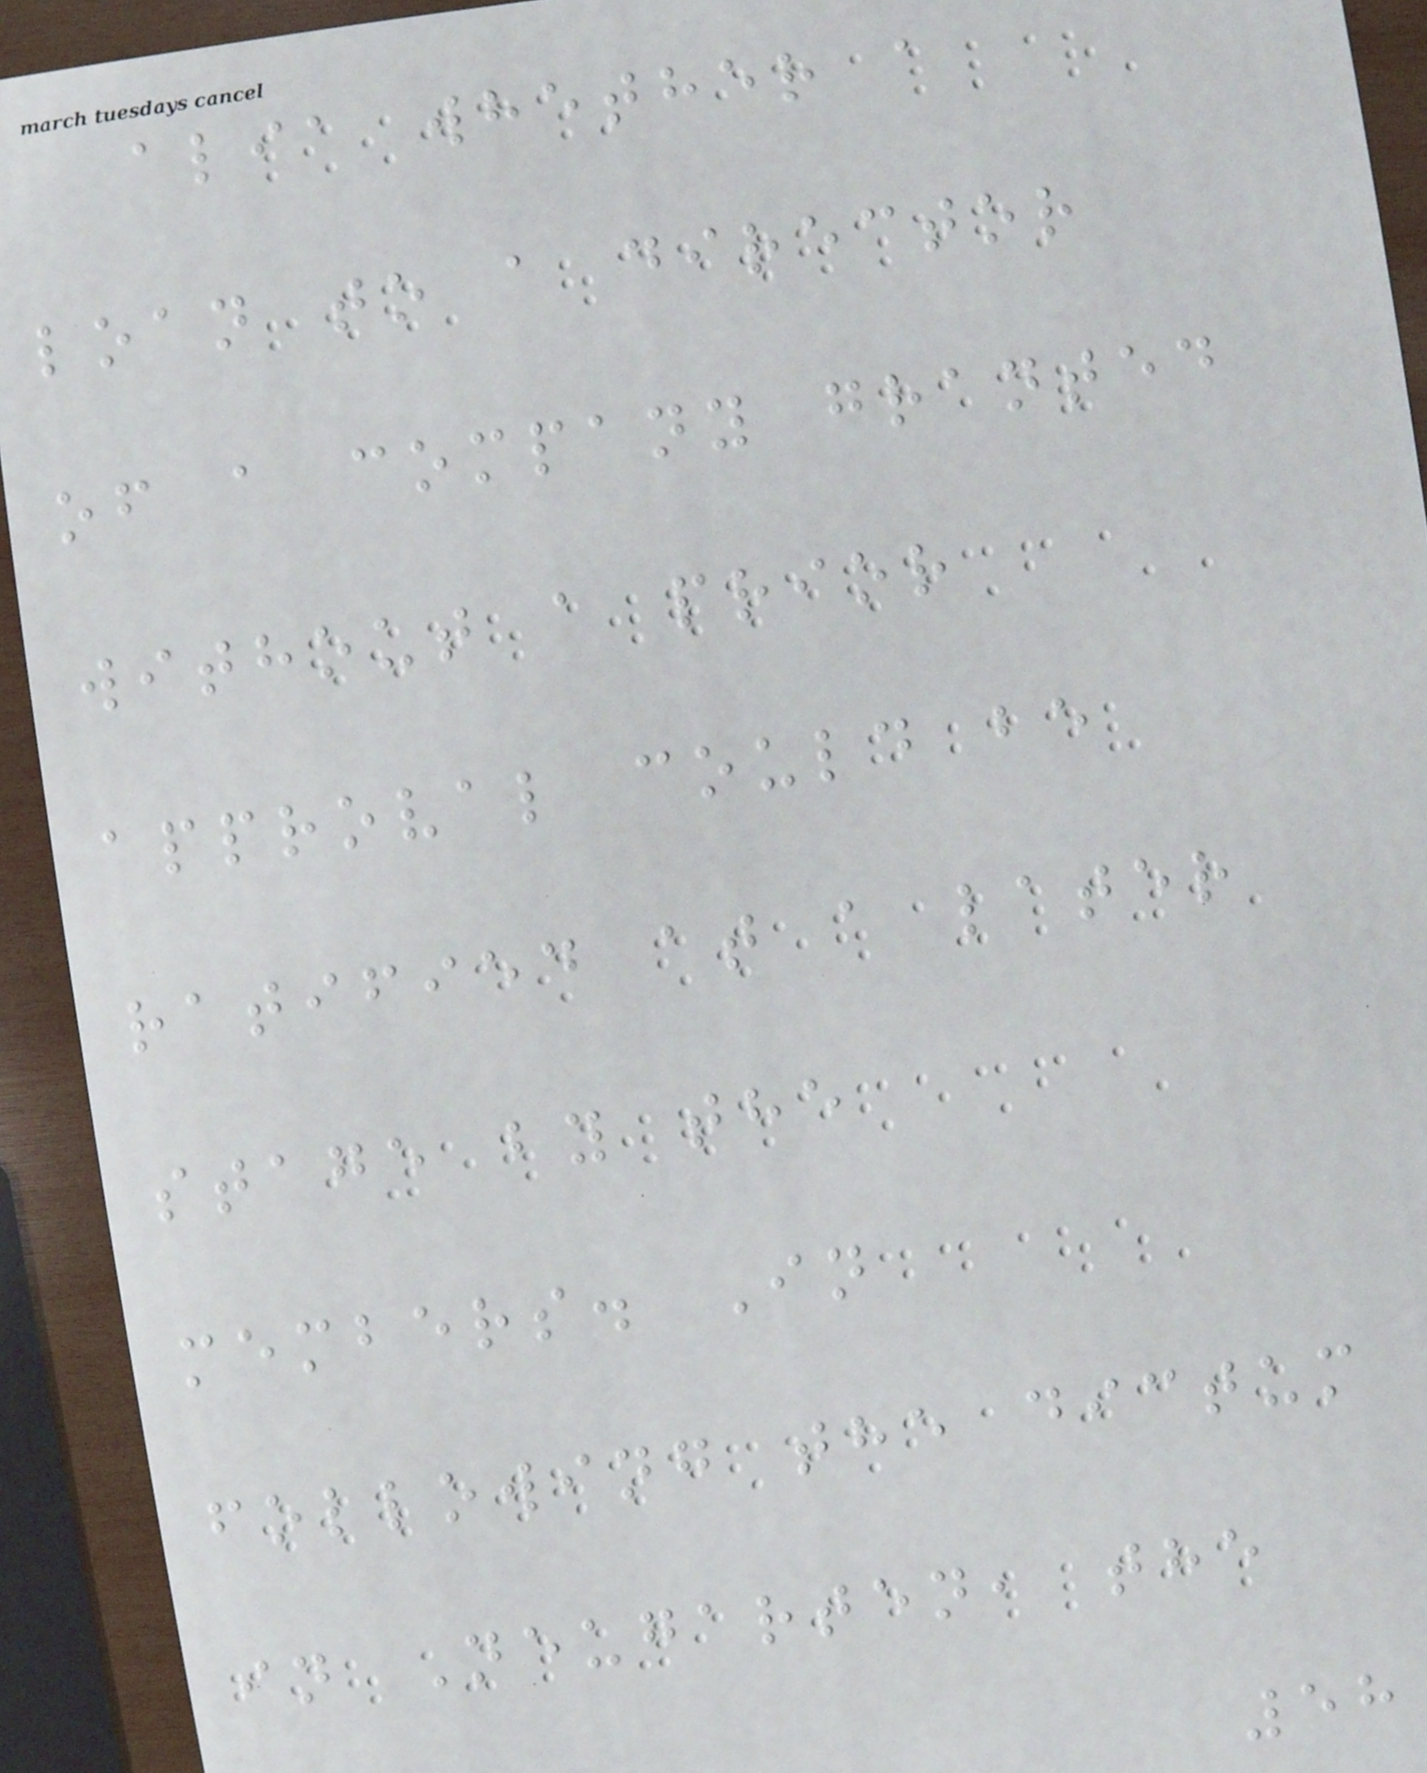alia whether a
loan to a director
of a company granted
without a prior
approval could be
ratified at a later
stage by the
members. In
following the dictum
in Neugarten, the
58
